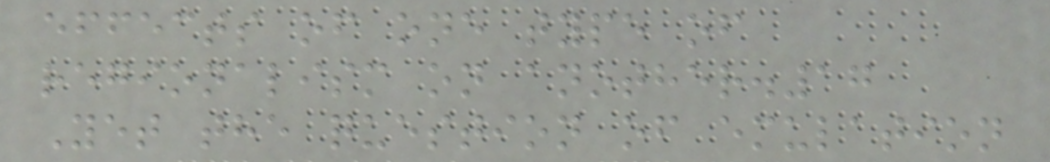effects of one type of
regionalism on another.17
Yet the question of emulation
